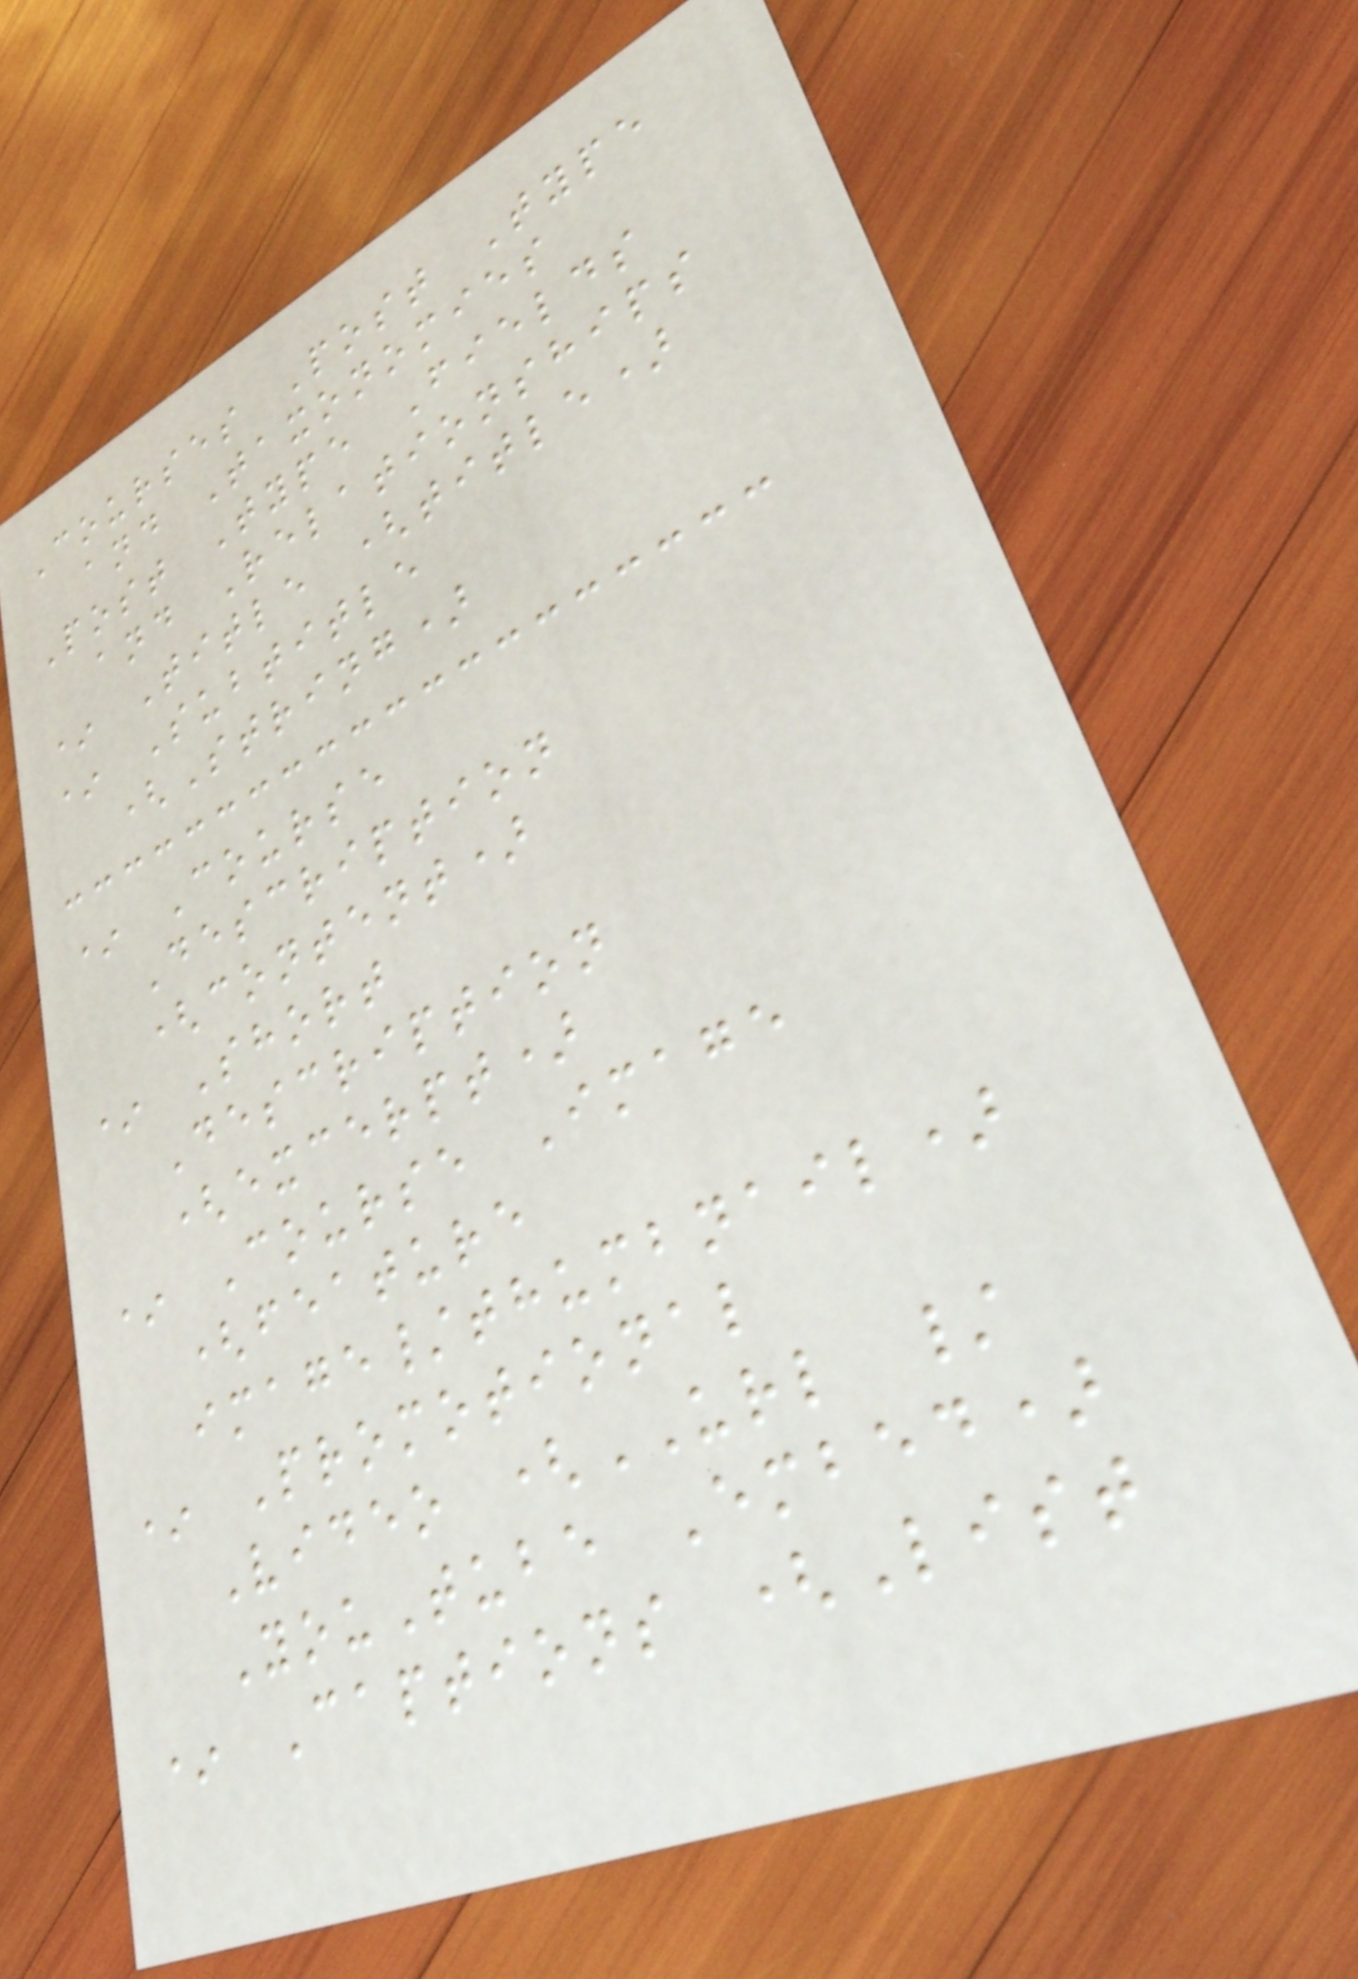Courses Post Type
and Taxonomies
Post Type Fields
and Relationships
* Title (title)
* Subtitle
(String)
* Course
Description
(content)
* Short
Description
(excerpt)
* Course Image
(feature
image/thumbnail)
* Promotional
Video (URL /
YouTube Embed)
* Captions (List
